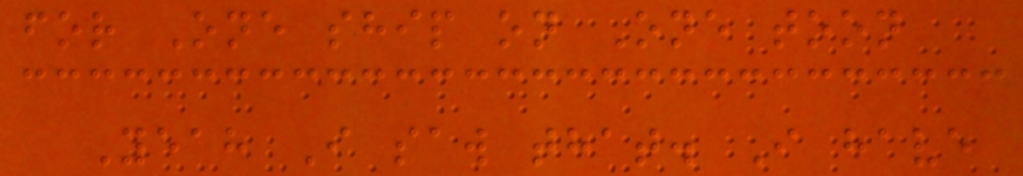for One ship on One toon
Yeah I saw that. I have
